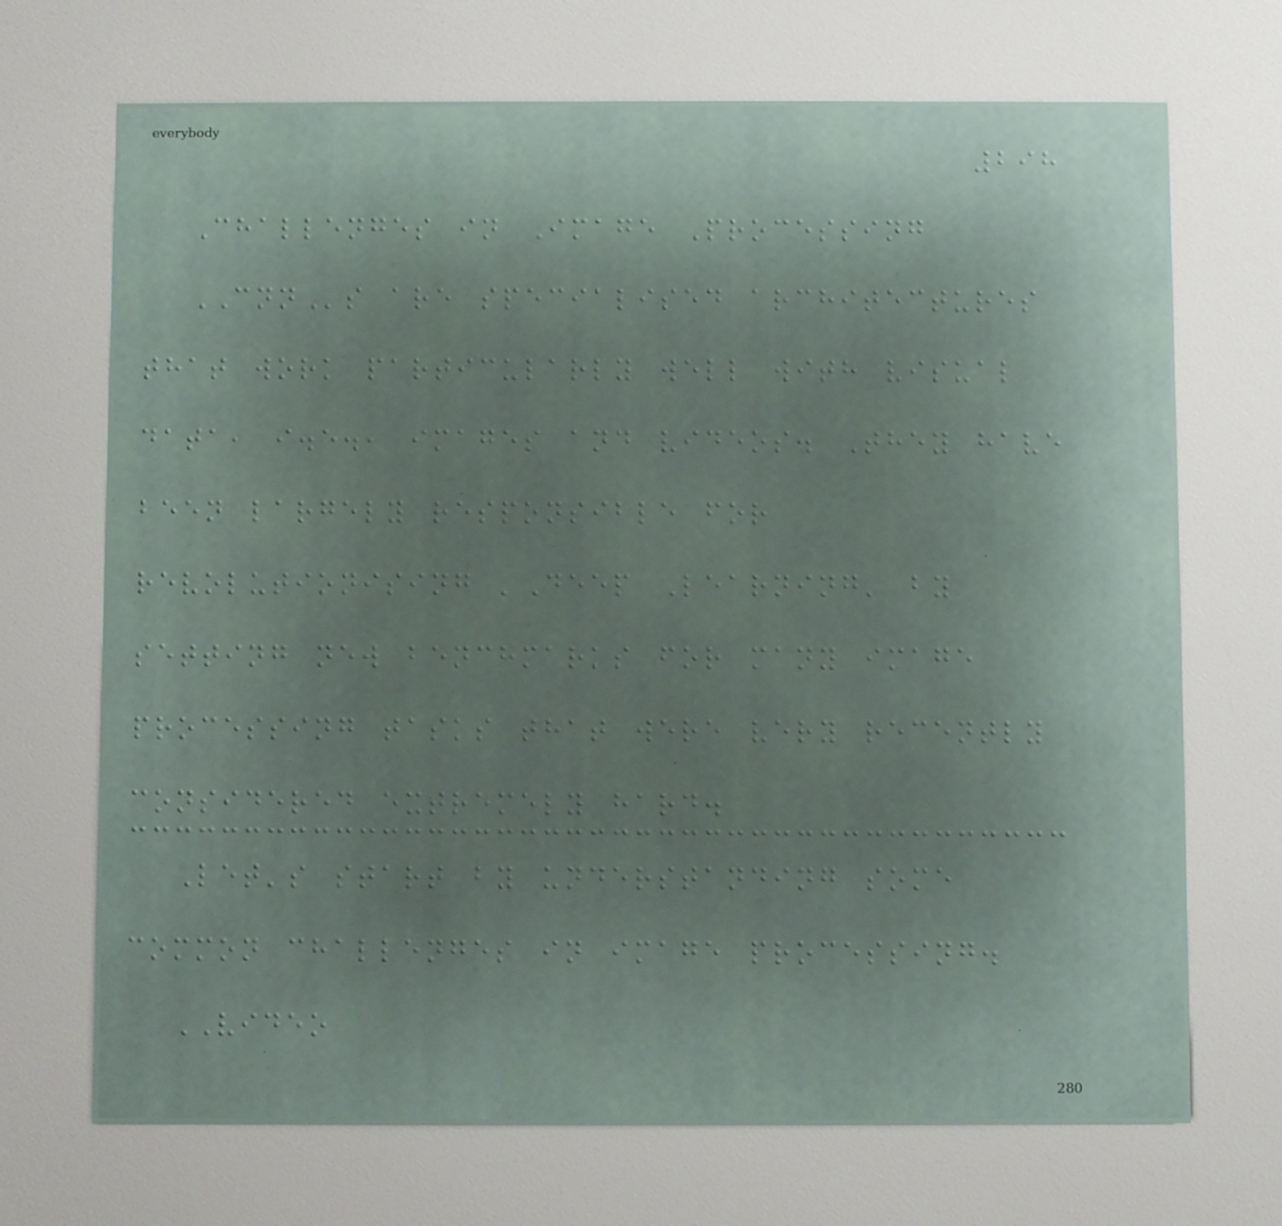298
Challenges in Image Processing
CNNs are specialised architectures
that work particularly well with visual
data, i.e., images and videos. They have
been largely responsible for
revolutionising 'Deep Learning' by
setting new benchmarks for many image
processing tasks that were very recently
considered extremely hard.
Let's start by understanding some
common challenges in image processing.
VIDEO
